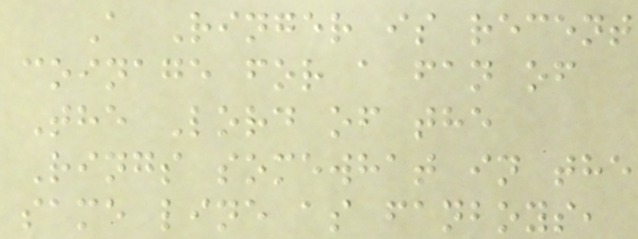A Ringer is recent
coinage for a fan of
The Lord of the
Rings somewhat in the
same line as fanboys,
